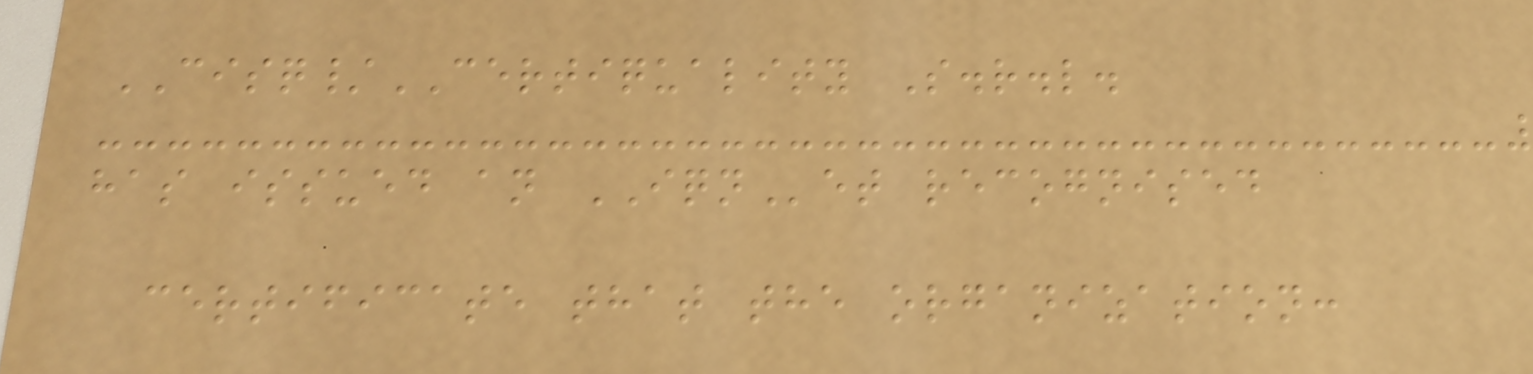CISQ/CERTIQUALITY S.r.l.
has issued an IQNet recognised
certificate that the organization:
